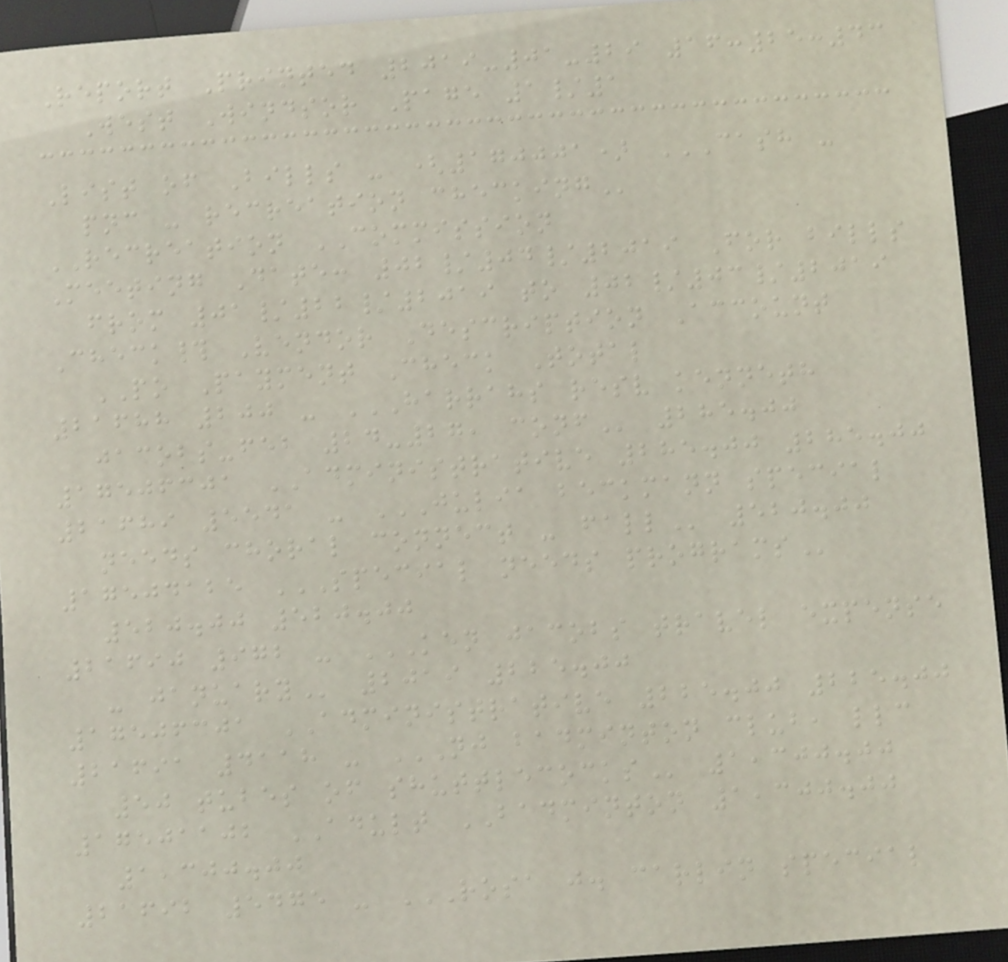Report Printed 2019-01-29 16:25:43
West Windsor Page 1/1
List of Bills - (170001) CASH -
PNC - RECREATION CHECKING
RECREATION COMMISSION
Meeting Date: 02/04/2019 For bills
from 01/22/2019 to 02/03/2019
Check# Vendor Description Account
PO Payment Check Total
21688 200 - HARRAHS RESV KENNETH
JACOBS-FEB 24-27, CONF 285.00
17506301 ADMINISTRATIVE 285.00 285.00
21689 5541 - JULIA BECKMANN SPECIAL
NEEDS CHORAL CONNECT - FALL 520.00
17504125 SPECIAL NEEDS PROGRAMS
520.00 520.00
21690 972 - KEN JACOBS TRAVEL EXPENSE
- JANUARY 2019 225.00
17506301 ADMINISTRATIVE 225.00 225.00
21691 4118 - NJ BADMINTON CLUB, LLC
50 TUBES OF SHUTTLECOCKS 1,300.00
17501102 ADULT BADMINTON 1,300.00
1,300.00
21692 5475 - ROSA J. CARLIN SPECIAL
